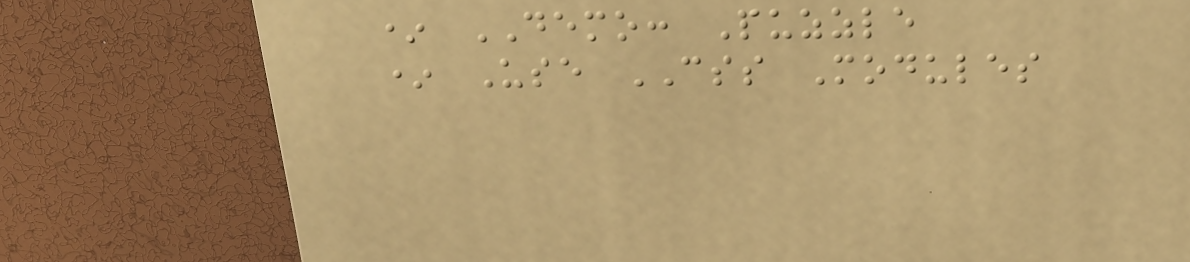* DEMO: Puzzle
* Use CSS Modules
